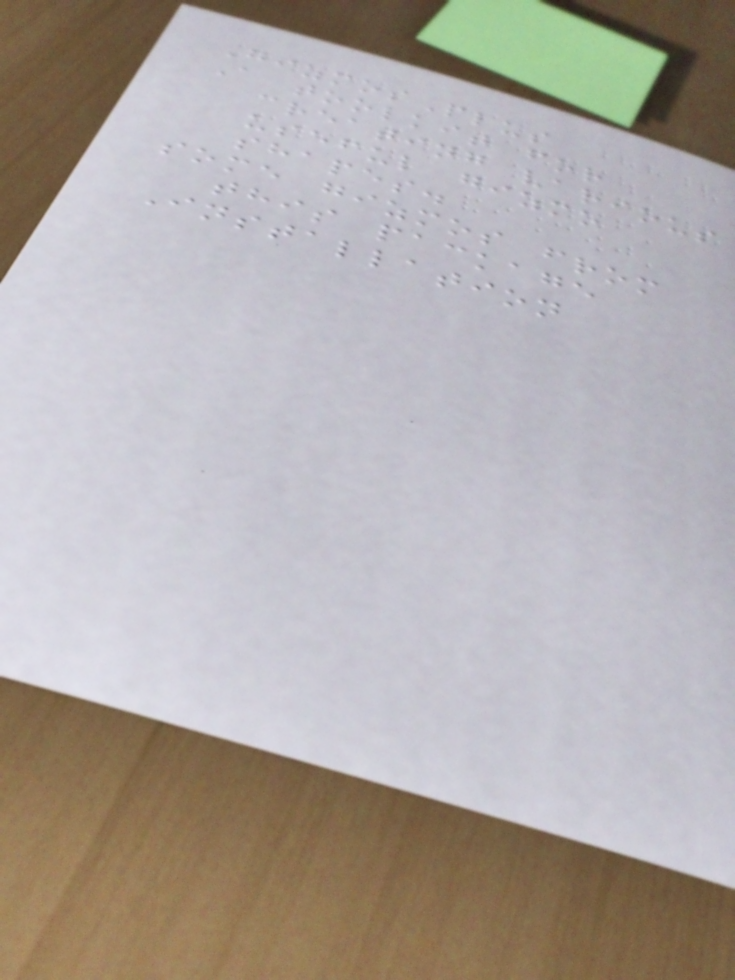GizmosPlus
A toolkit for
creating various
useful gizmo
shapes.
some gizmos from
this package
Installation
